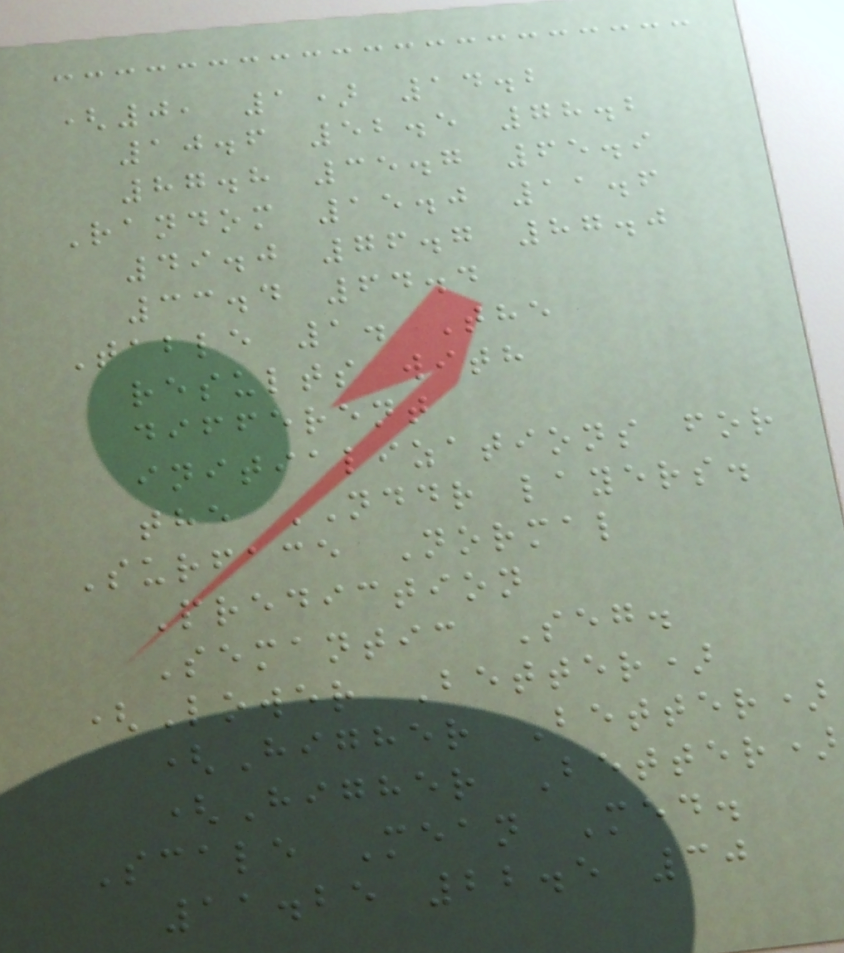(0, 1) 14.2
10.6 52.5 78.2
87.8 35.7 65.9
Random 15.0 11.6
49.0 76.7 87.0
33.4 64.4
Table 1. The
results with
different
initializations for
the NDDR layers.
Surface Normal
Prediction
Semantic Seg.
(Lower Better)
(Higher Better)
(Higher Better)
Scale Mean Med.
11.25 22.5 30
